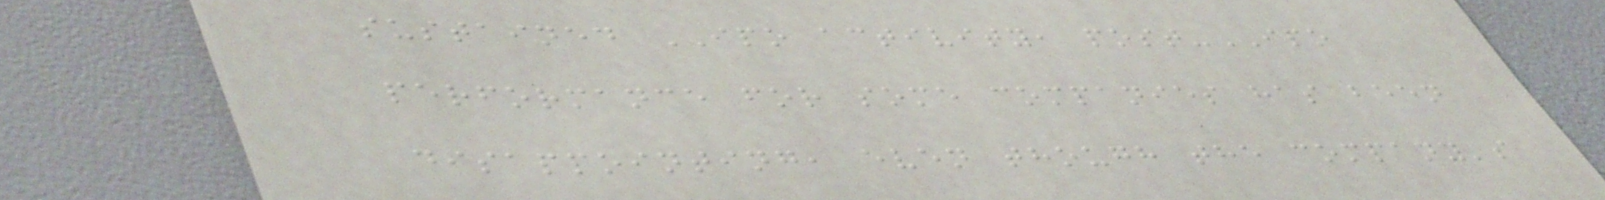sustained IPO activity, post-IPO
performance for some companies has been
disappointing, even though the company's
